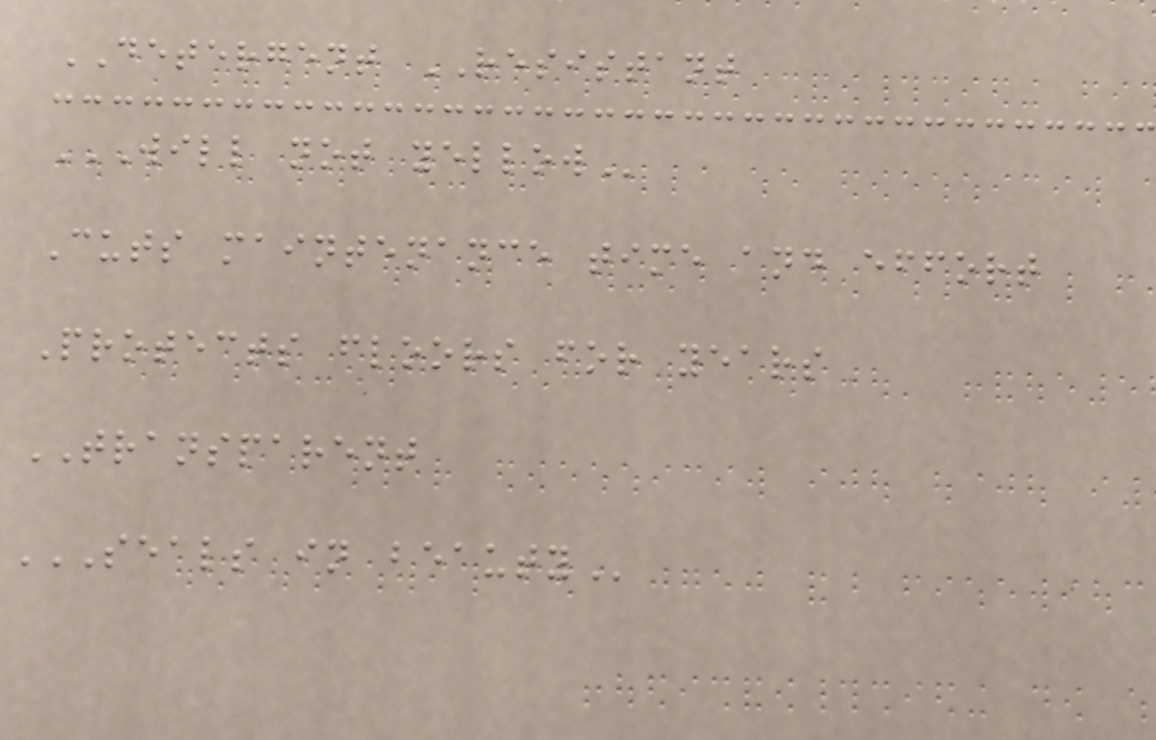DETERGENT RESISTANT
WILL NOT YELLOW
Cuts maintenance time and effort
Protects floors for years
TRANSPARENT
SEALS IN BEAUTY
